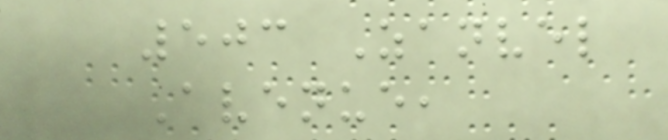503 Zanvel
Avenue,
